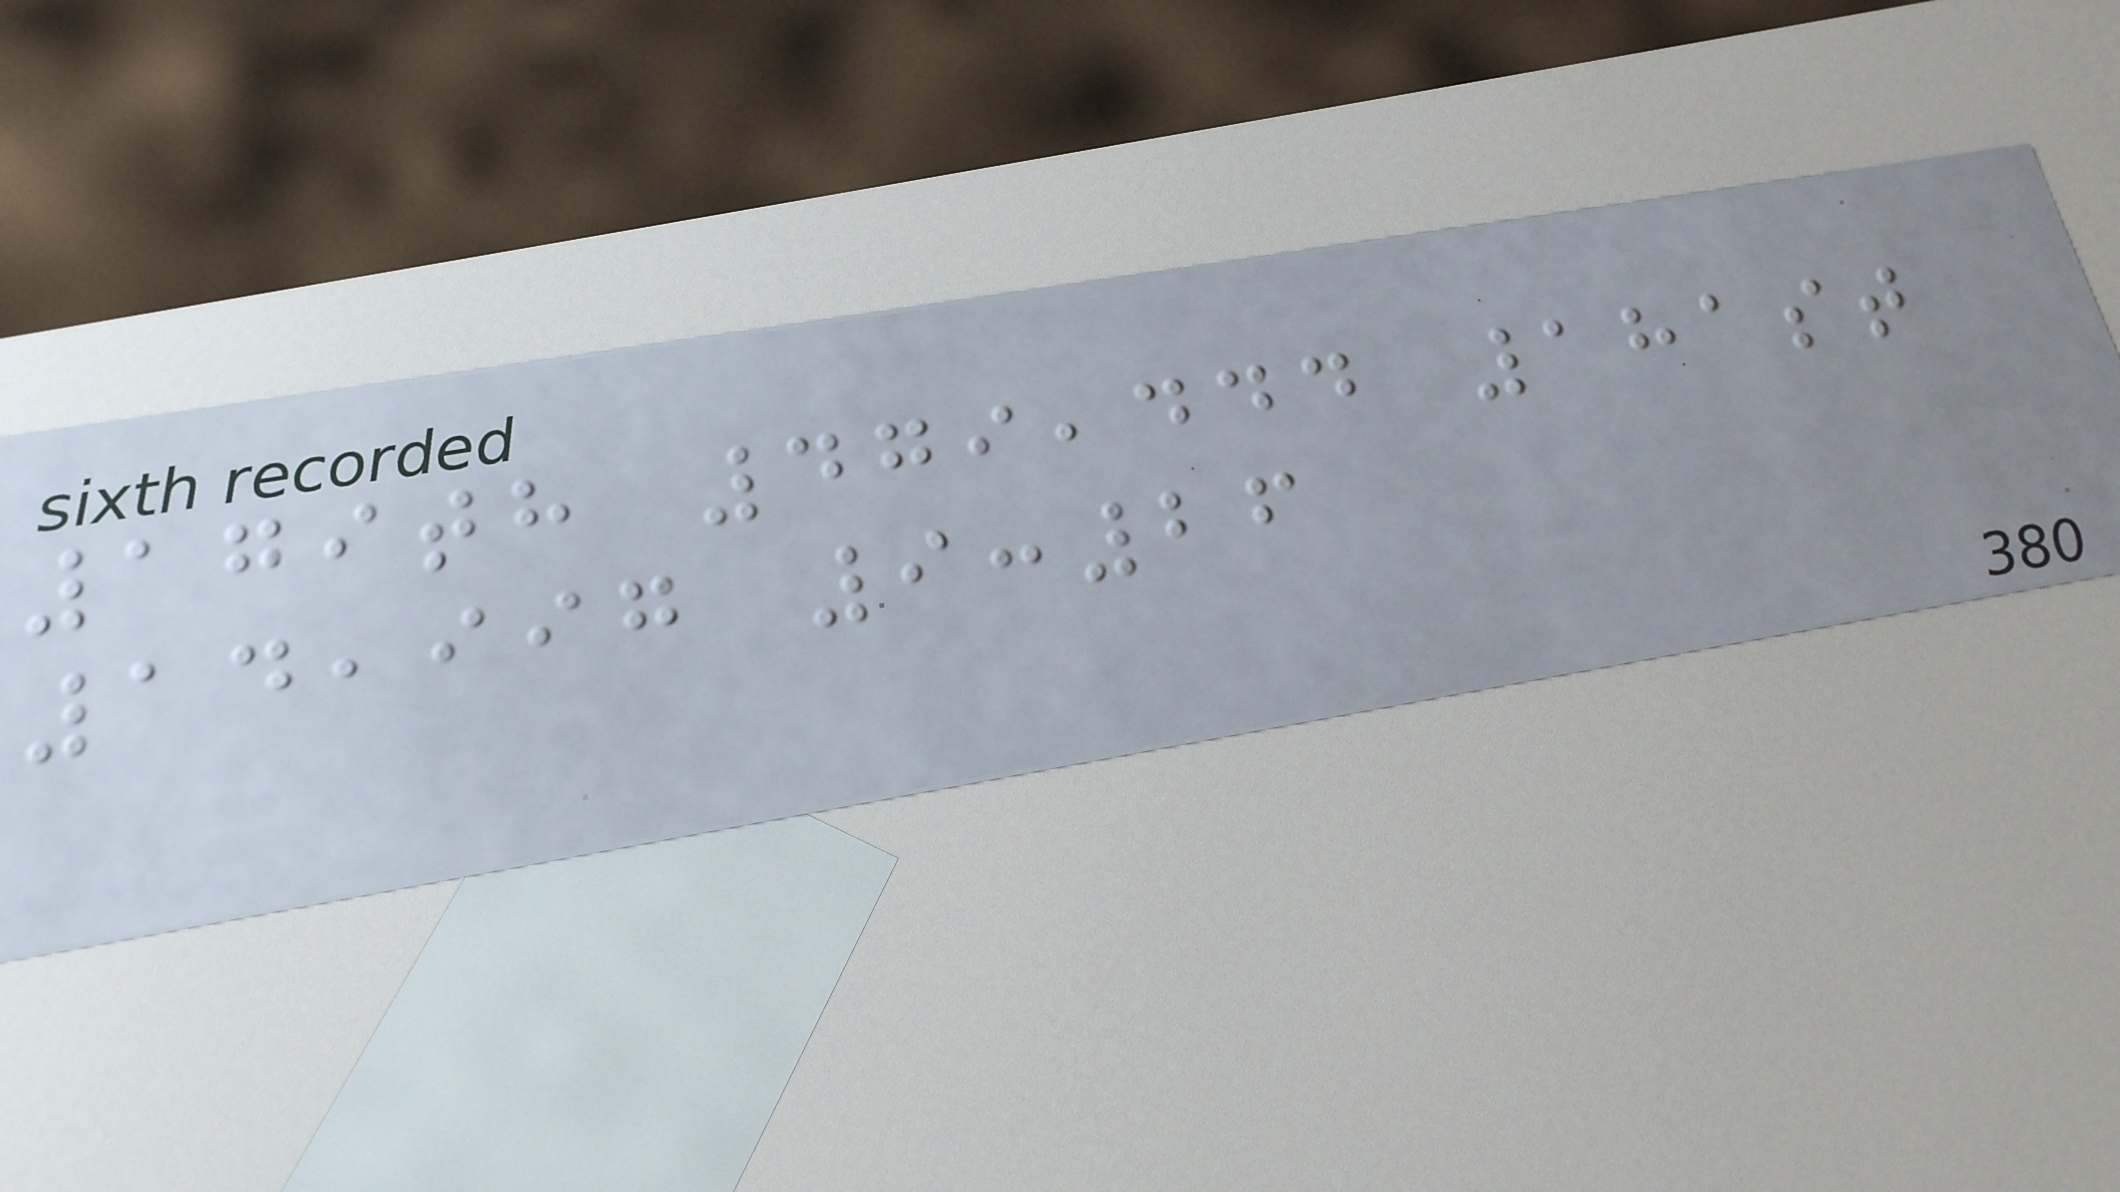179th 479,444 181st
14,997 9:26
